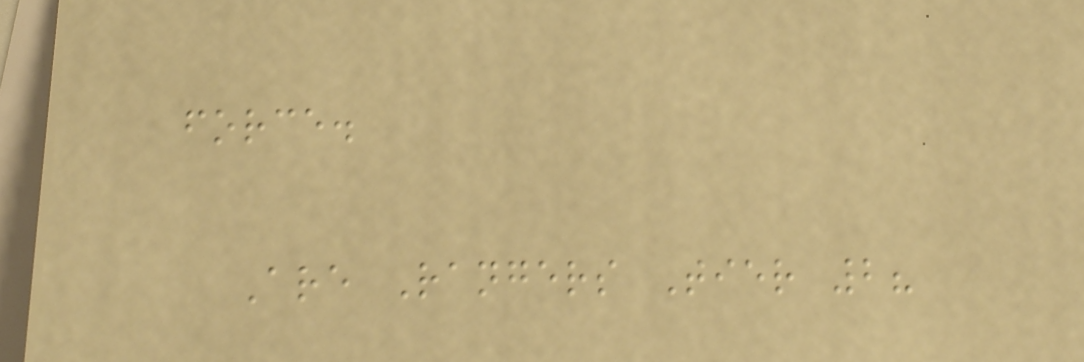force.
Are Rangers Tier 2?
